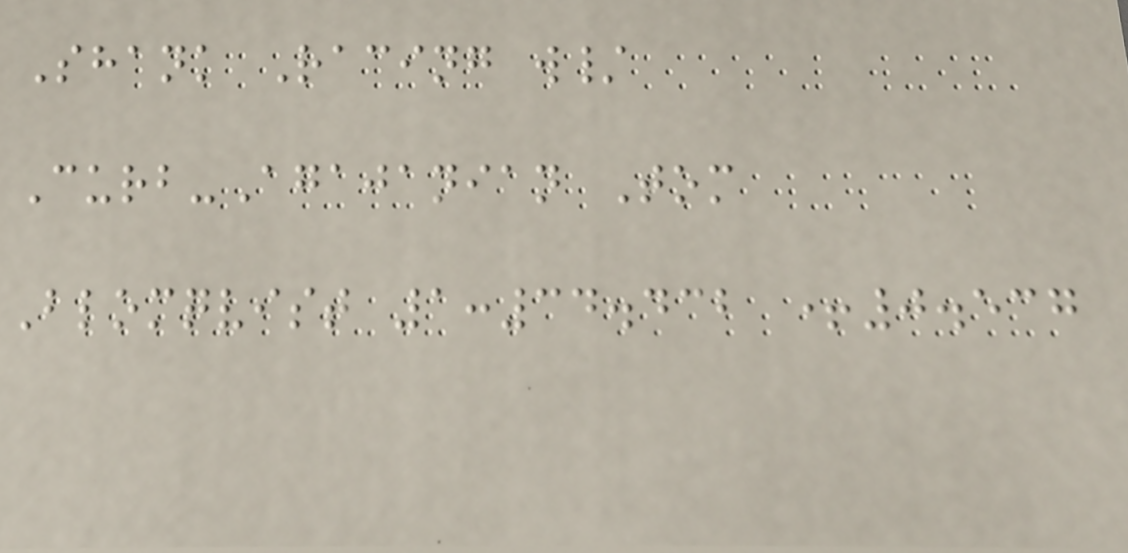Shank Racing w/
Curb-Agajanian Tom
Blomqvist 1:34.432 +0.537
